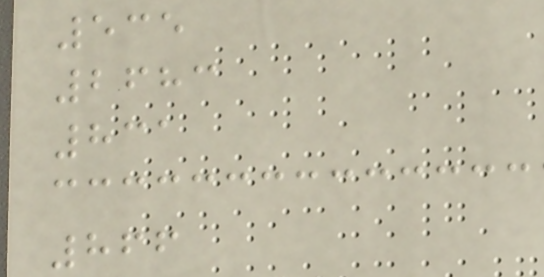535
2683
831
866
